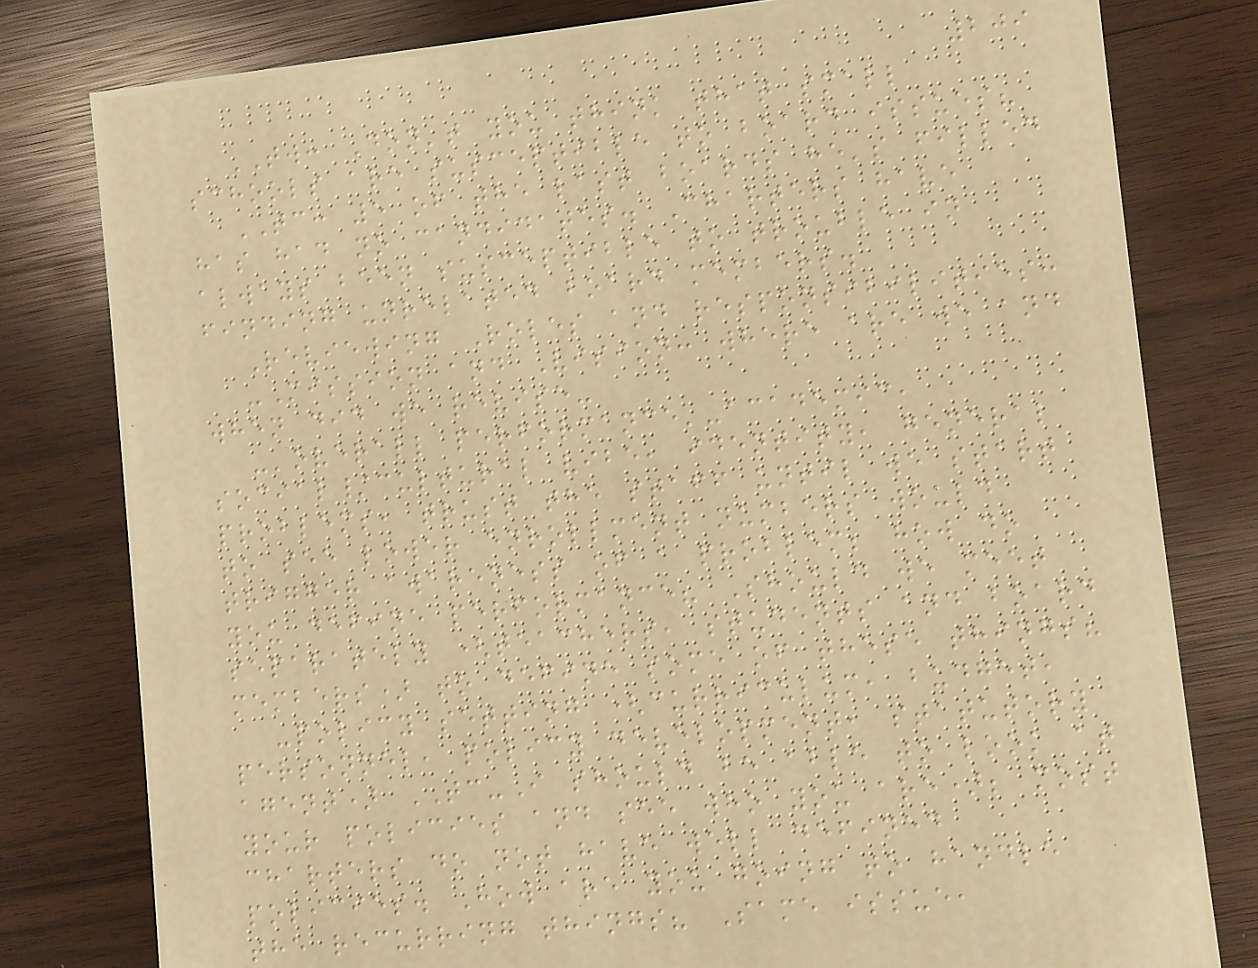209
TW: Don't you think that small
schools are susceptible to board issues?
TC: 5 of the last boards he's filled
has had no candidates. Charters have
always been susceptible to trouble in
finding unrelated board members.
Reviewing Roles and responsibilities:
-Mission and Vision: where are we and
when did we revise-
-'overall performance'-academic,
social/cultural vibe, identity, general
problems, trust the staff until we start
to see lower enrollment numbers would
trigger awareness of a problem; how do
you define performance? Should we meet
separately (teachers, students and board
members) to define some of these things?
-policy setting (curriculum, budget,
personnel, policy development, statutory
agent) TC-I should be able to look at
your policies and see who you are); most
charters do not have well defined
policies. How are you going to handle
the recurring things? Same issue,
